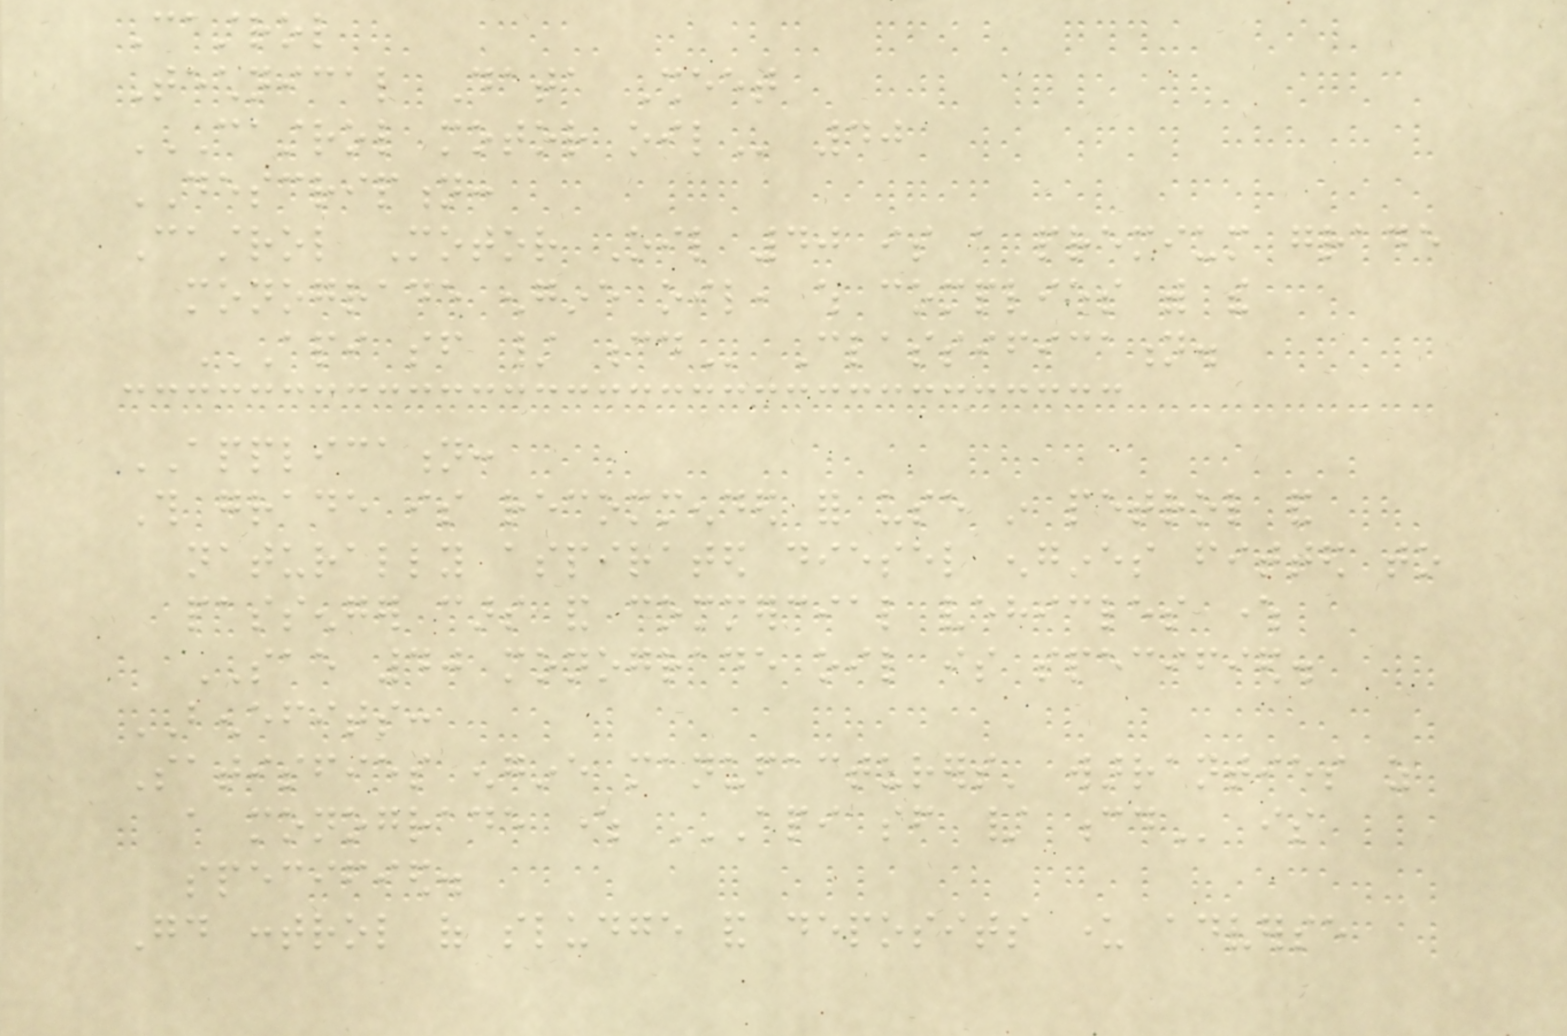Castrol
Technical Data Sheet
CASTROL MOTOR OIL 40
DESCRIPTION:
Castrol Motor Oil 40 is a premium grade
monograde engine oil, which complies with the
API SF / CD Classification.
APPLICATION:
This grade is recommended for use in petrol and
naturally aspirated diesel engines fitted to
passenger cars and commercial vehicles where
SAE 40 monograde oil is specified.
BENEFITS:
Satisfies engine manufacturers' warranties as
a monograde where API SF / CD is
specified.
Good control of sludge and deposits under adverse
